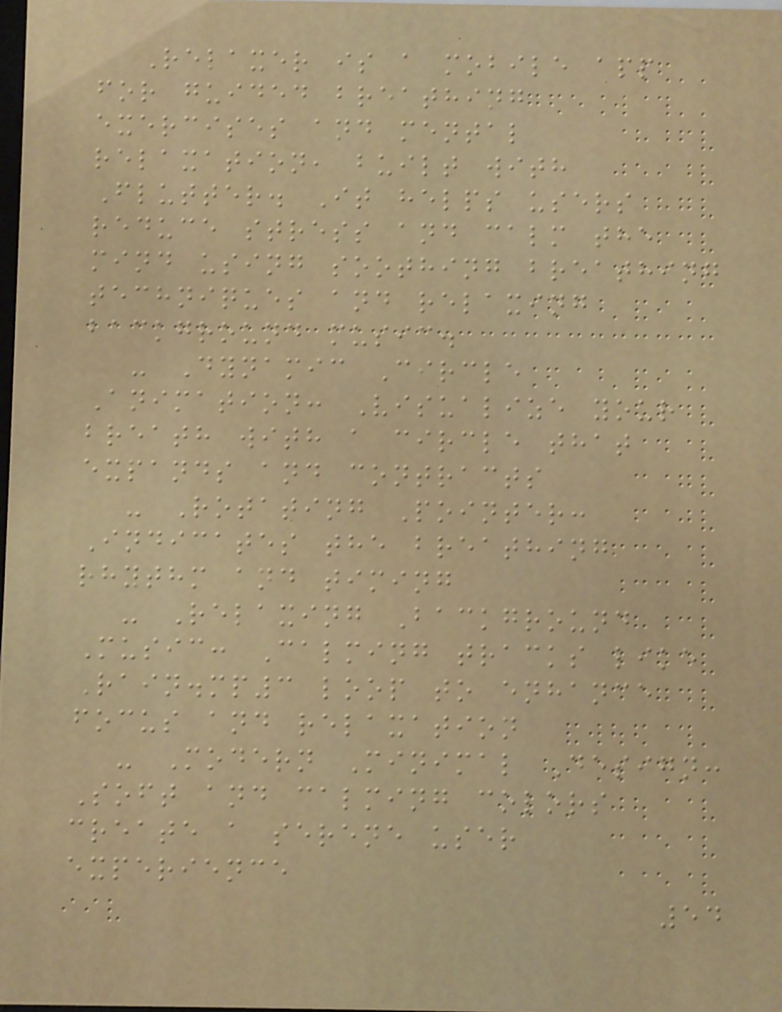Relaxer is a mobile app
for guided breathing
exercises and mental
relaxation, built with
Flutter. It helps users
reduce stress and calm the
mind using soothing breathing
techniques and relaxing
background music.
- Dynamic Circle
Animation: Visualize your
breath with a circle that
expands and contracts
- Rotating Pointer:
Indicates the breathing
rhythm and timing
- Relaxing Background
Music: Calming tracks like
Rain.mp3 loop to enhance
focus and relaxation
- Modern Minimal Design:
Soft and calming colors
create a serene user
experience
54
